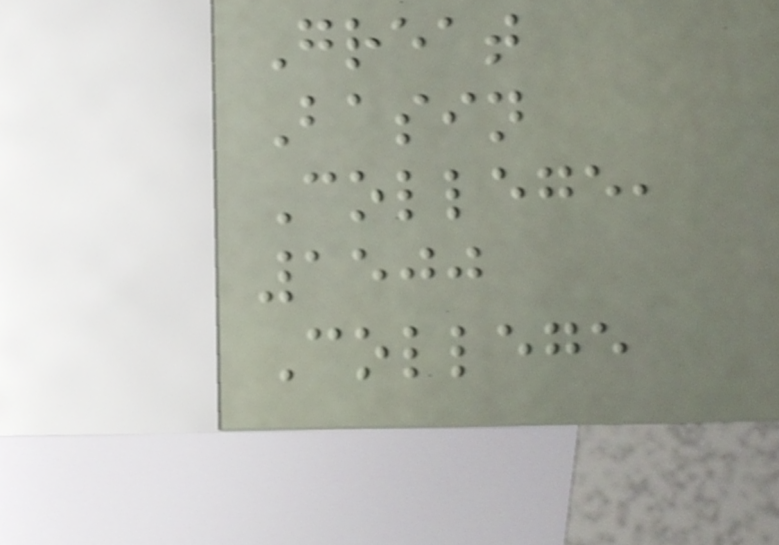Great
Basin
College,
1500
College
